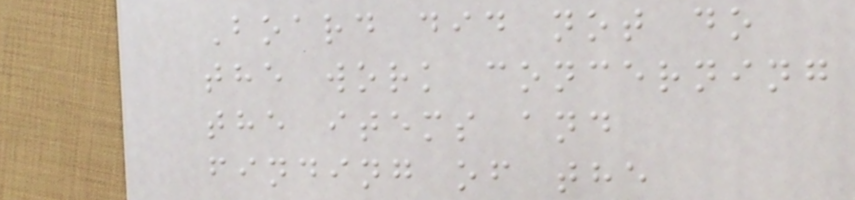Board did not do
the work concerning
the items and
finding of the
